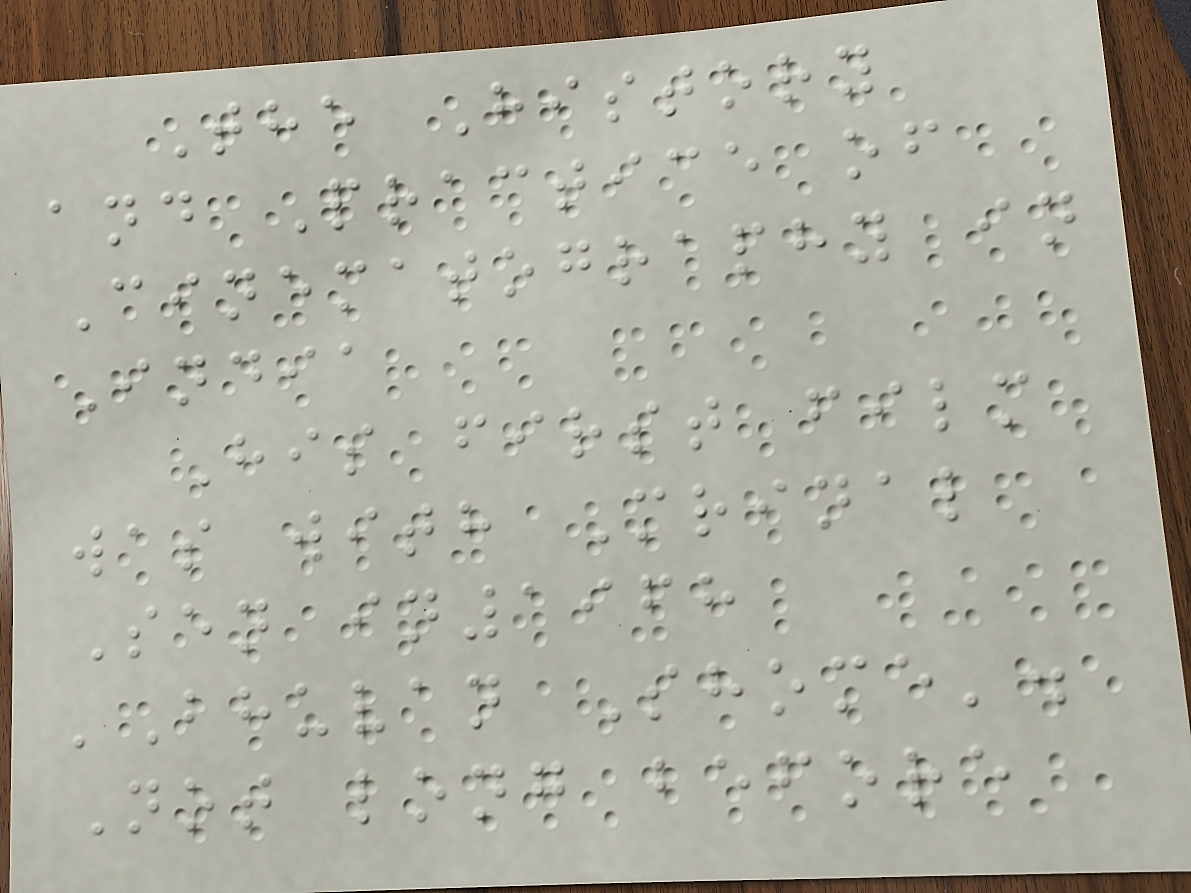The History
and Practice of
Cinematography in
India
His first film
was with Mrinal
Sen in1968
'Bhuvan Shome'.
Not long before
